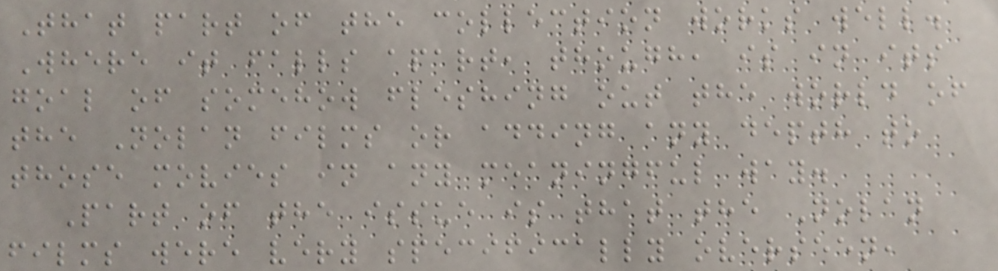That part of the collection works well.
Where it falls apart, though, is in its
goal of somehow fleshing out the world of
the Nolan films or adding any depth to
those movies in any meaningful way.
Part of the issue is that the Nolan
films were very specifically overseen,
